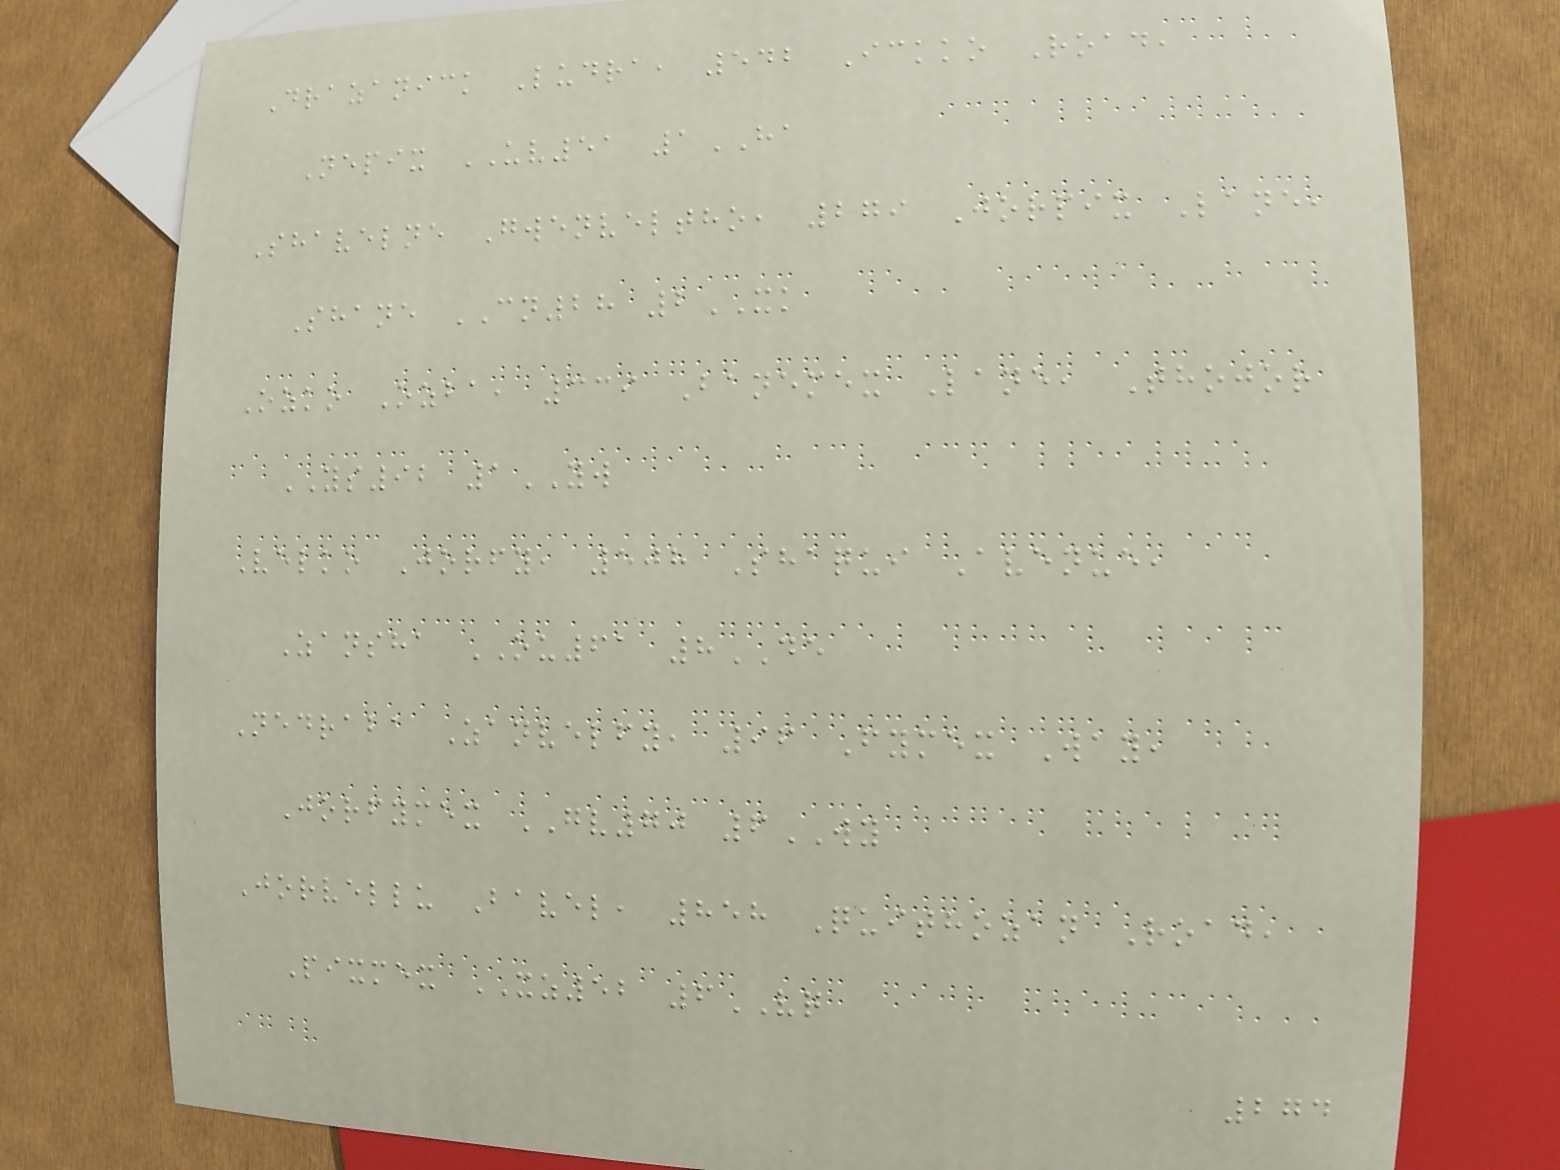Drazanick Ludra, 542 Ickko Road,
Nepix UV51 1HA
Shavelne Gwenveltho, 279 Jorpix Lane,
Shane CN28 2XK
Ozko Ozba, 339 Banemex Lane, Thojor
YS92 1YW
Velko Jorfy, 508 Shaqui Avenue,
Zansha OU61 8DE
Nedraba Zanvelfy, 96 Fymex Way,
Jorfymex GV70 6WY
Jorvellu Bavel, 858 Quithozan Road,
Pixmex XZ52 6VQ
274
